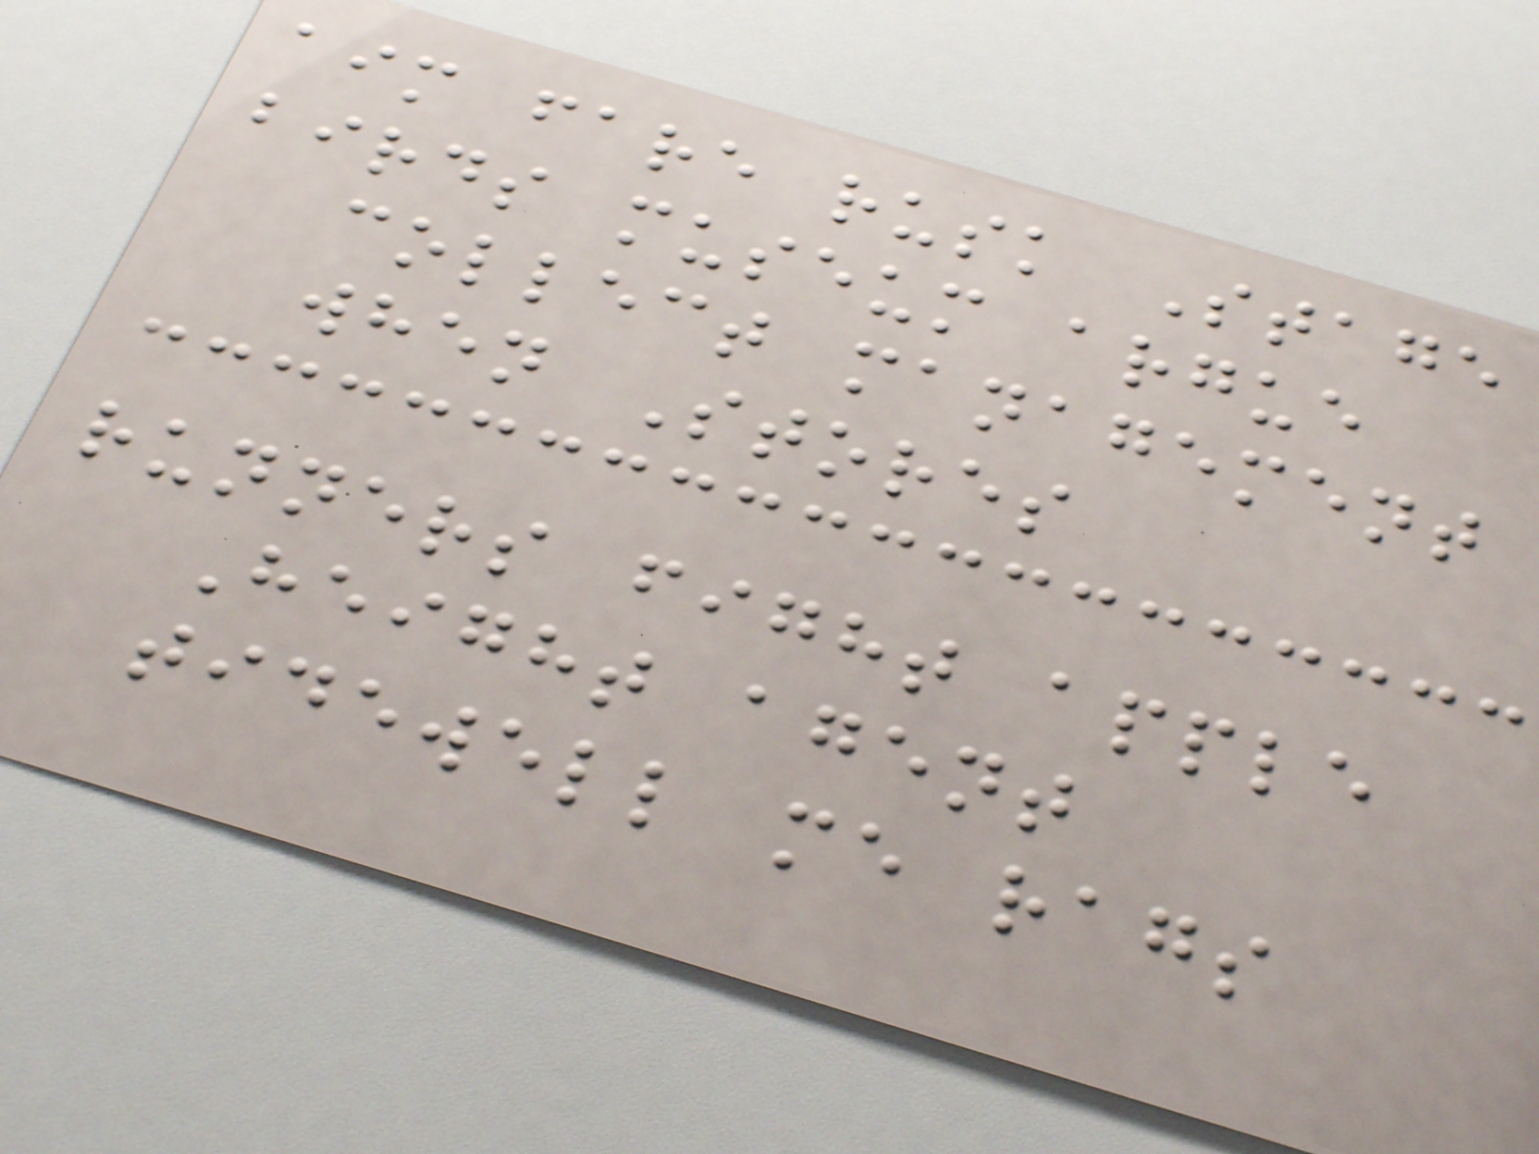aim fare rusk Stage
birds museum argue
collect management
when Stores
runners fight apple
Height agent
tidewell me rags
